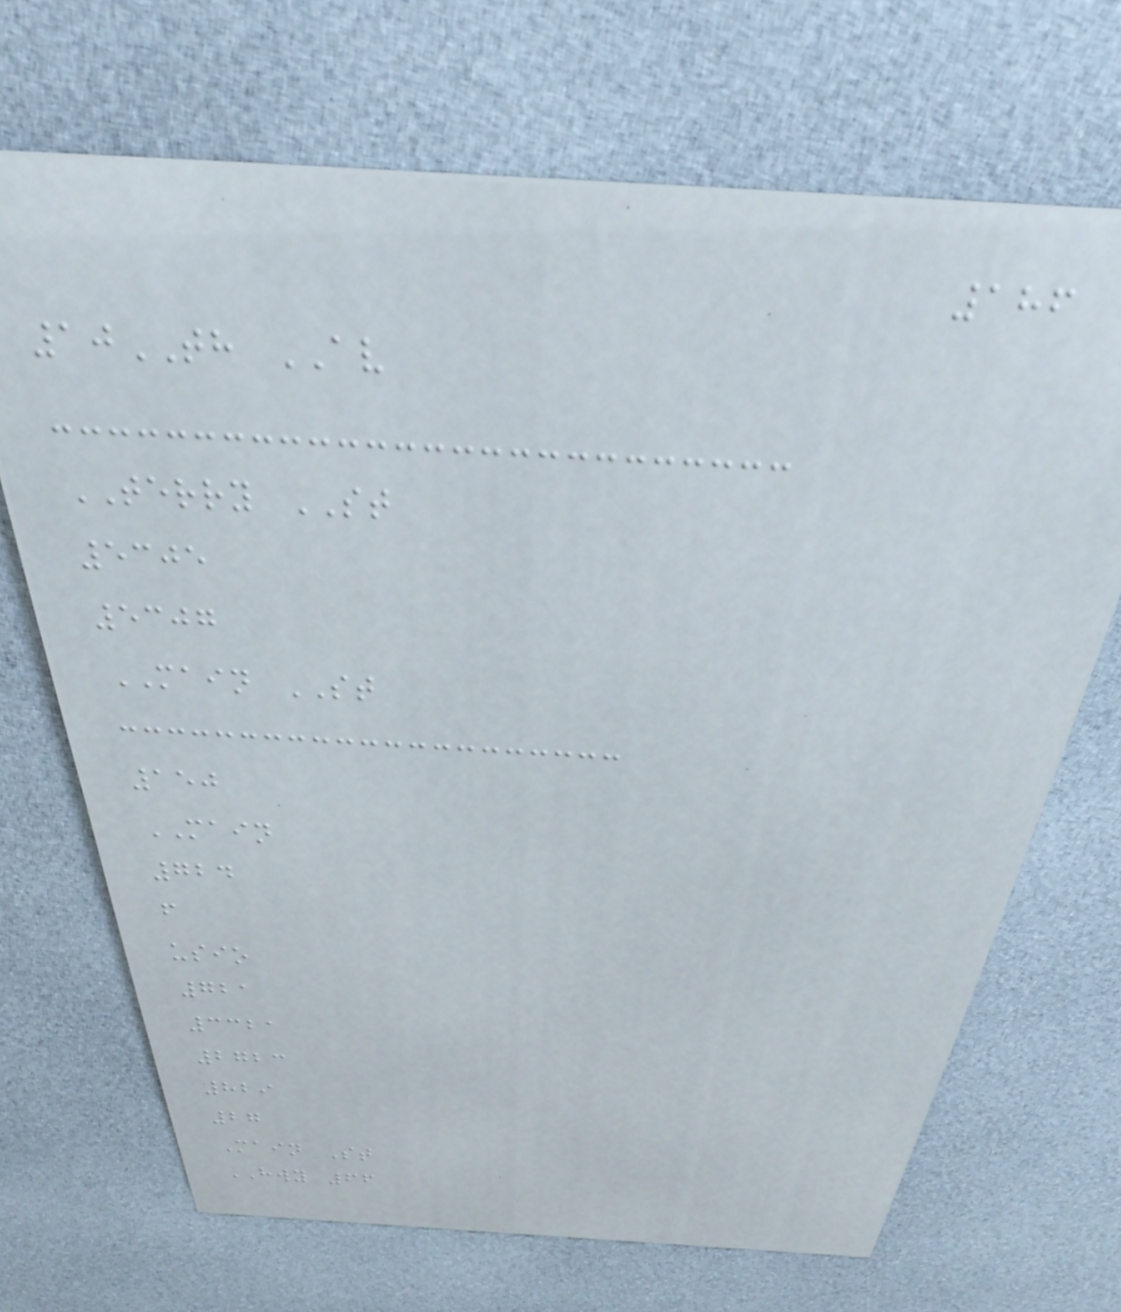186
10TH AV
TERRY ST
5305
5307
MAIN ST
150
MAIN
724
f
usio
721
3321
2723
829
27
Main St
HWY 66
